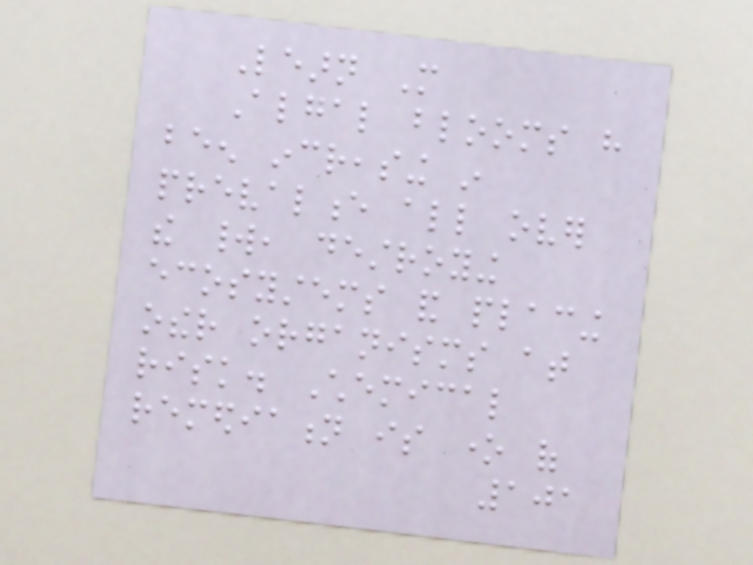Learn More
Algal blooms have
been increasing in
prevalence all over
the world, destroying
ecosystems and placing
other organisms at
risk. Chemical
remediation is one of
101
